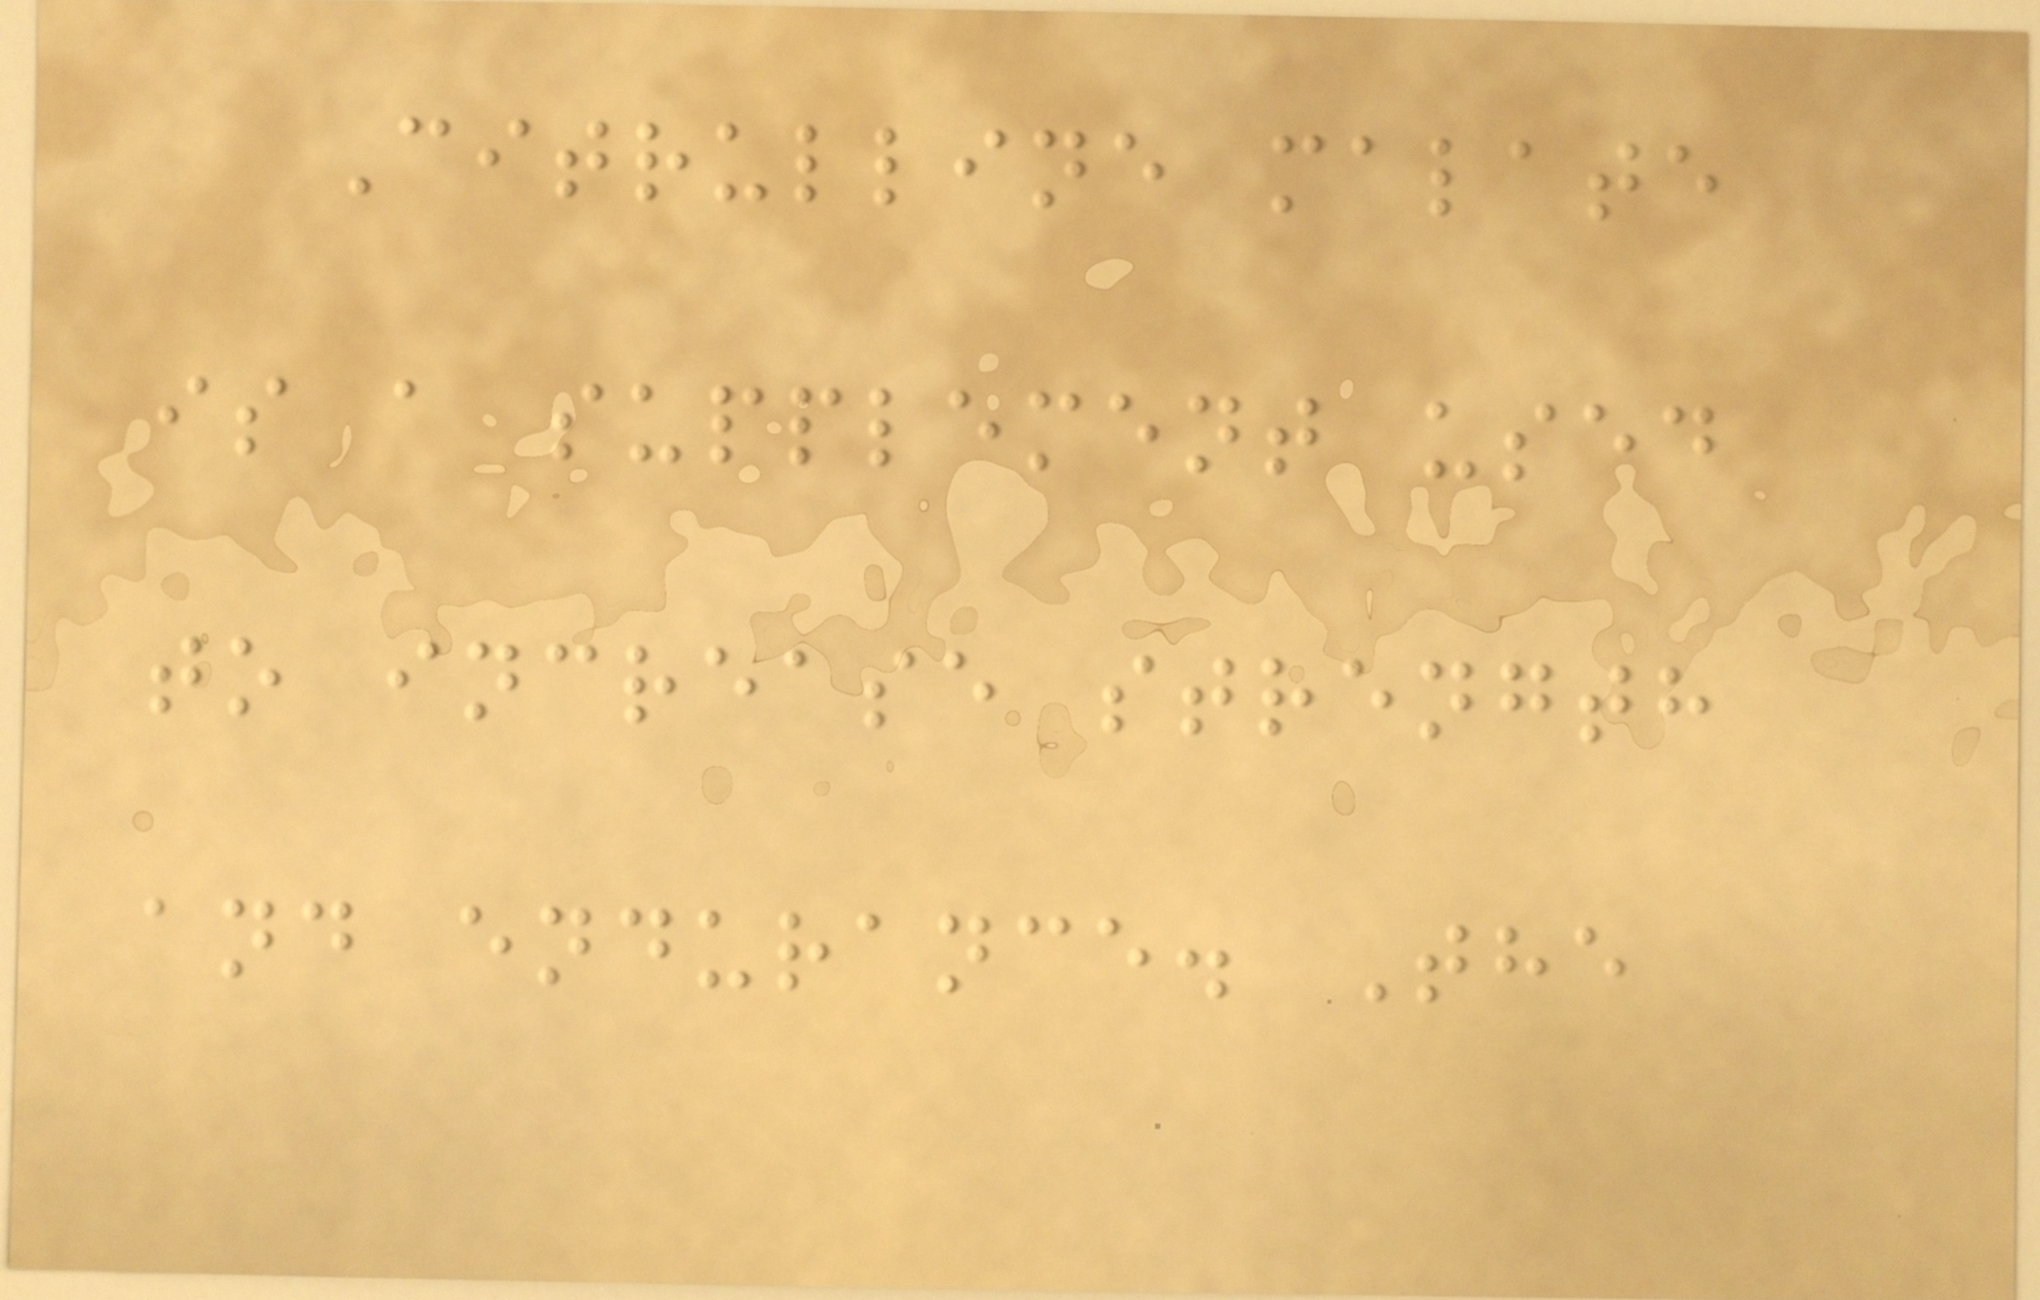Citrulline malate
is a supplement used
to increase strength
and endurance. The
